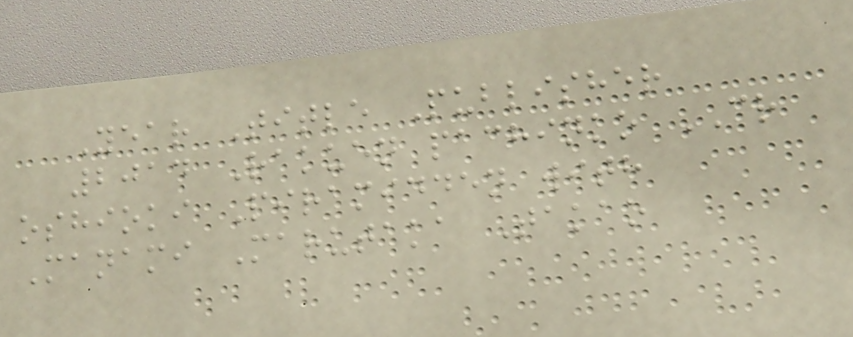Year Title Publisher
2014 Rakuen pachinko CR
oshioki Piramidden with
Manami Marutaka Takao
